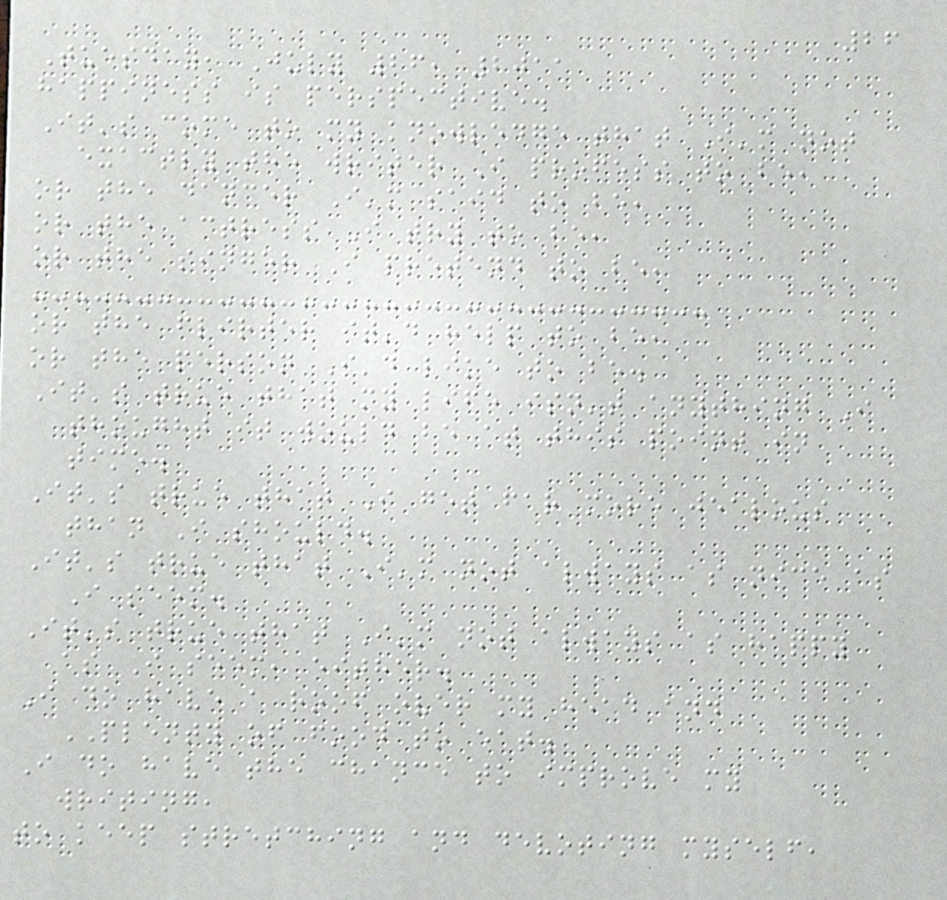26
Tuesday, July 26, 2011
happiness is perspective.
It's come to my knowledge that I'm not
exactly the writer I profess to be,
or the dancer I'm said to be,
or the actress I try to be,
or the singer I pretend to be,
or the flirter it'd help to be,
or the person I'd like to be.
It's true that my life isn't anything I
thought it would be at this point in
time.
It's true that I get far more jealous
than I should.
It's true that I'm not always as nice as
I seem.
It's true that I'm not always as happy
as I seem, either.
I do have a roof over my head and
PLENTY of food to eat.
I do have the chance to improve my
writing,
to keep stretching and devoting myself,
